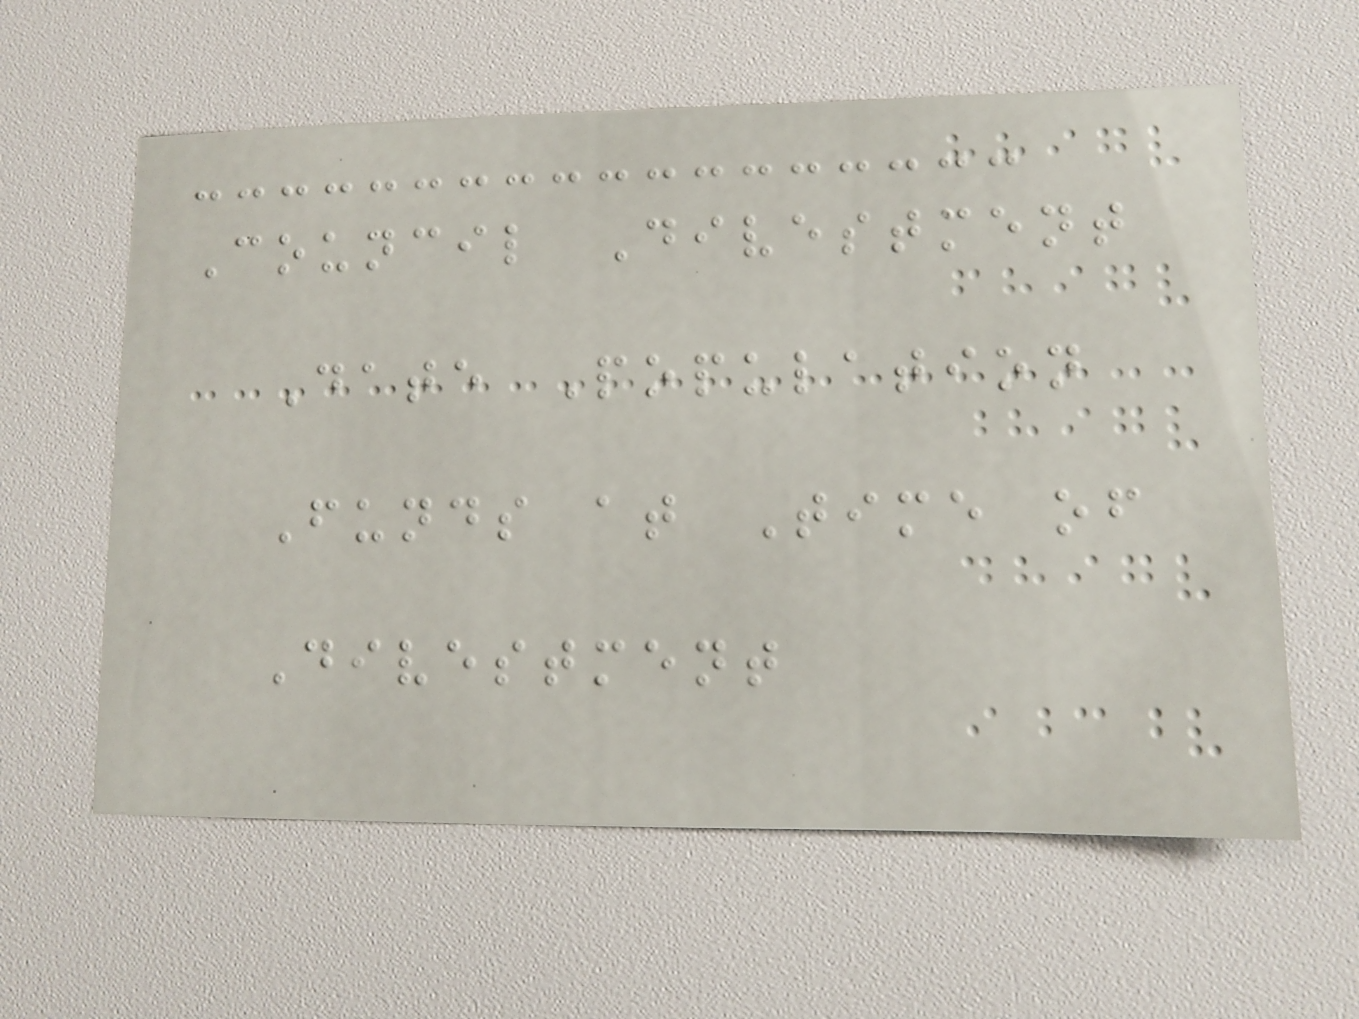Council Divestment
Date Population
Funds at Time of
Divestment
